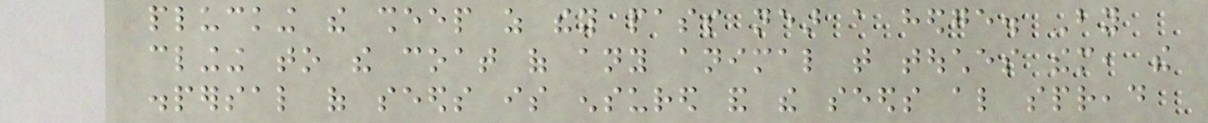plucking the sheep as they pass near a hedge. By
clinging to the coat of any animal that touches them, the
dispersal of seeds is ensured and the seeds also spread
